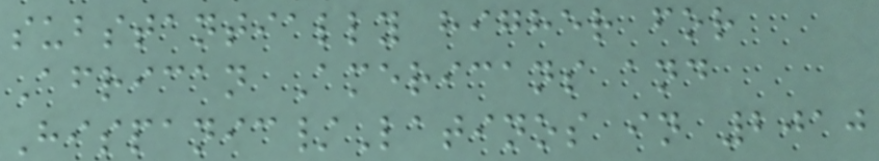substantially higher for
African Americans and
Hispanic/Latinos in 2010
